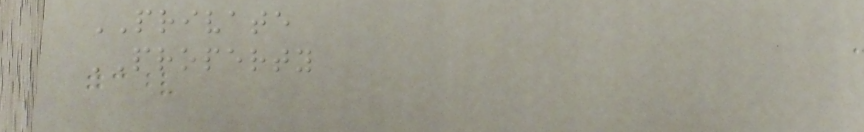PRIVATE
PROPERTY
